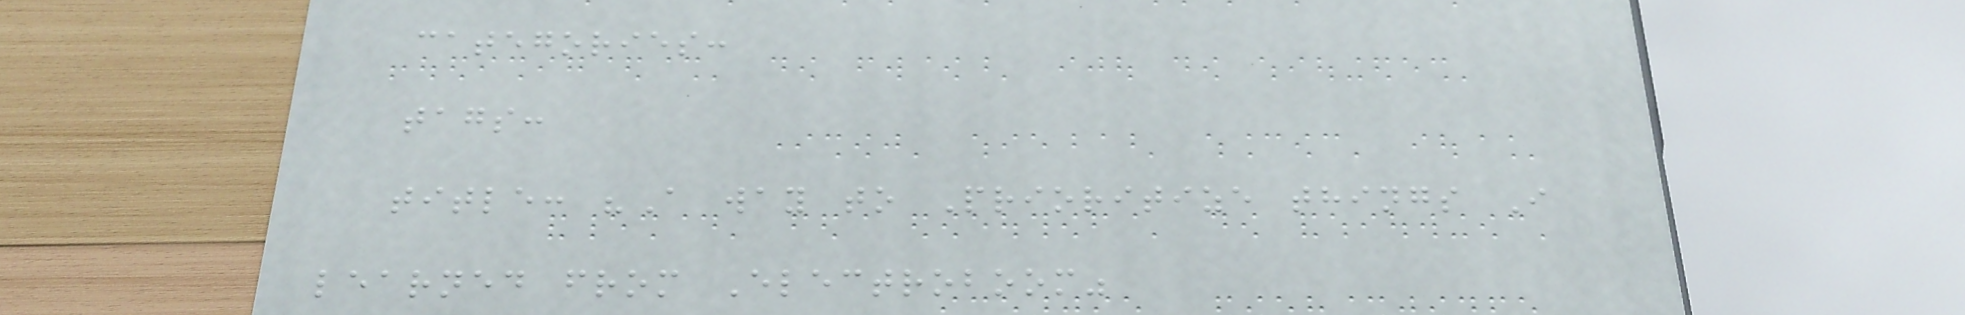categories:
tags:
title: "A way to Prioritize things I
learned from Electroboom"
